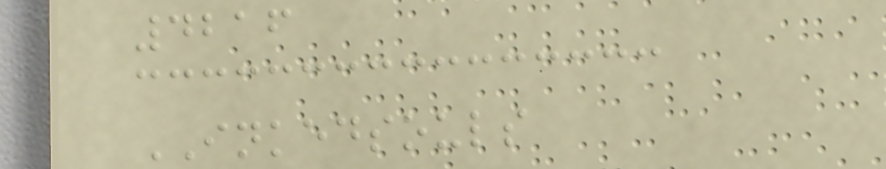4216
INKEDSOULS
